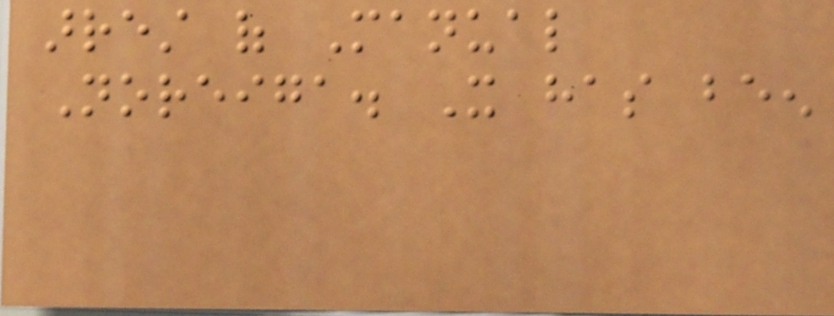arrest of Manual
Noreiga. It has been
